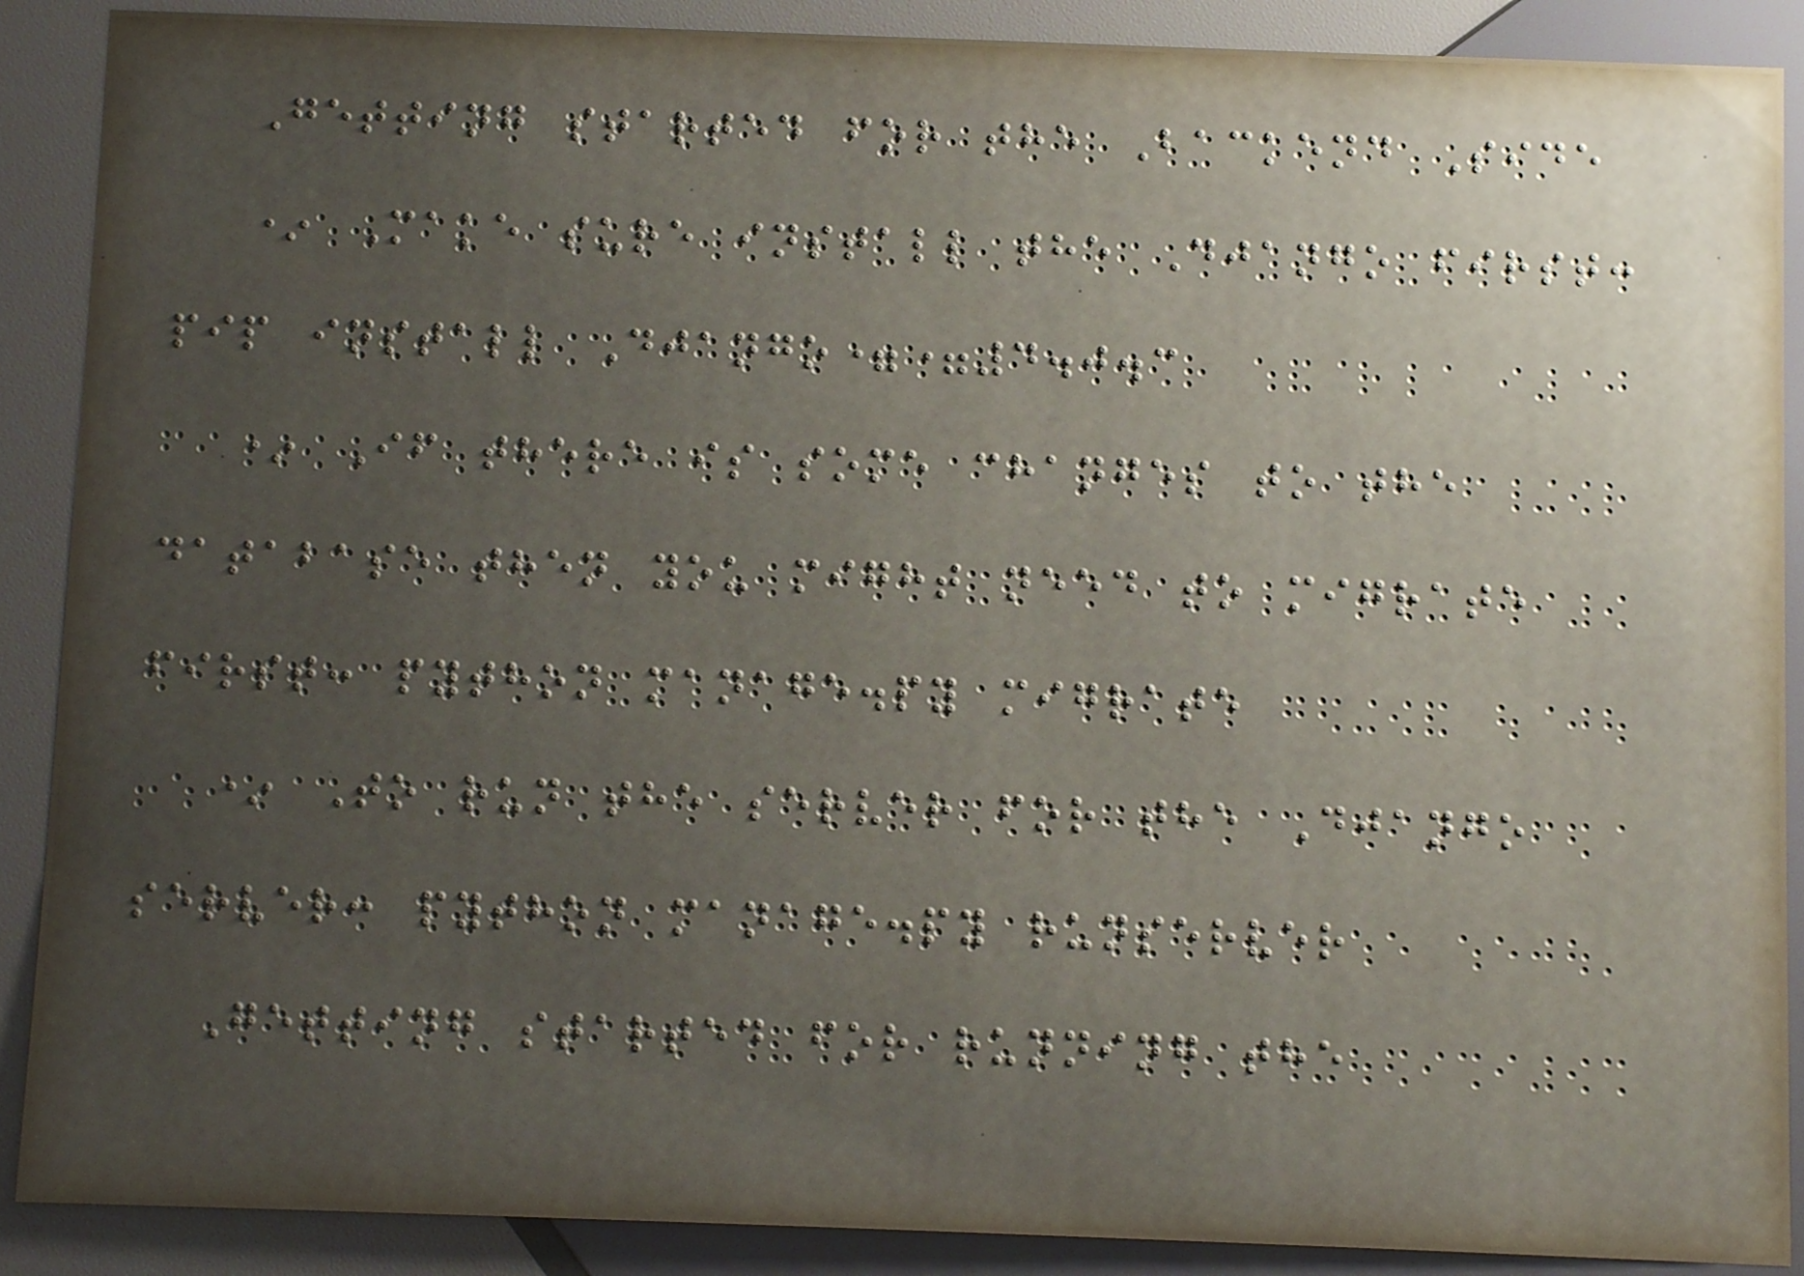Getting started for the Backend Side
* Make sure install the Django first:
pip install Django==4.0.3
* If there is some changes to the
database then you might need to migrate
first: python manage.py migrate
* To run the server for the Django
server: python manage.py runserver
Getting started for running the
